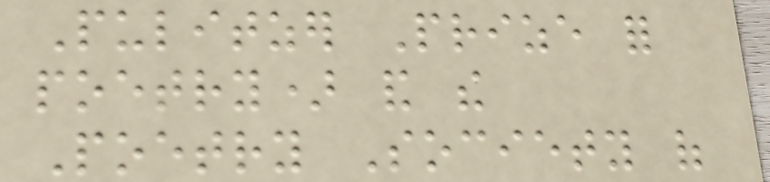Pulitzer Prize for
poetry) and the
Poetry Society of
